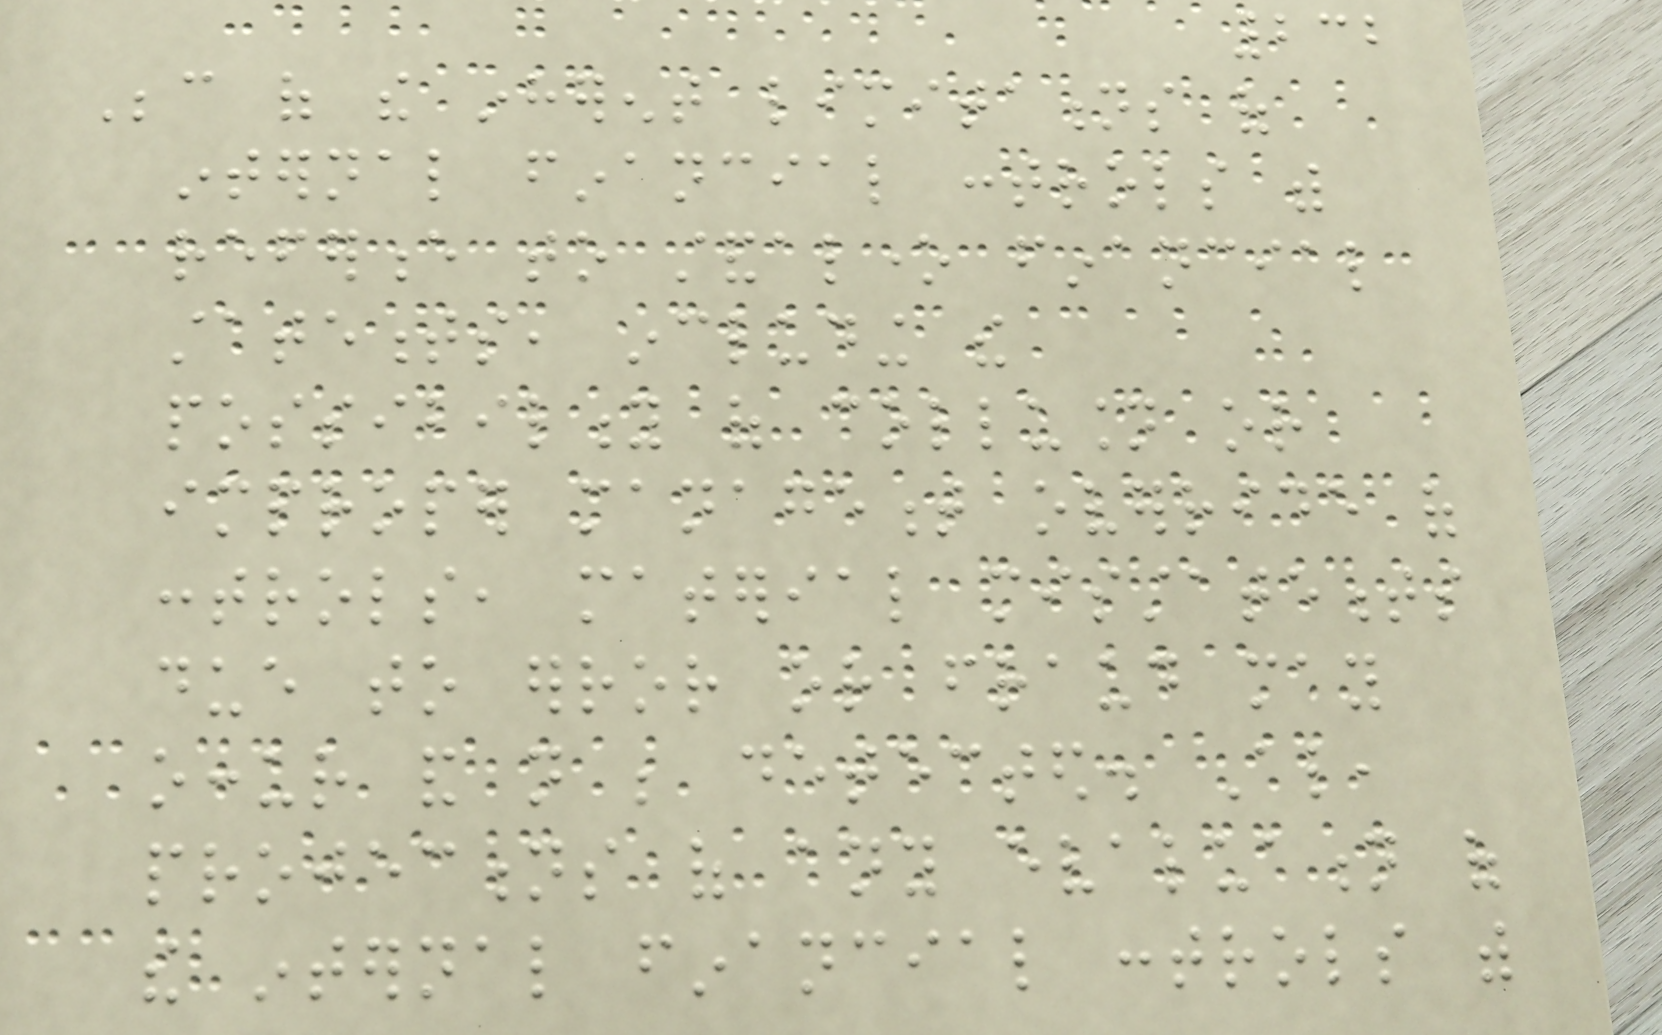232
Because of the inherent limitations of
internal financial controls with
reference to standalone financial
statements, including the
possibility of collusion or
improper management override of
controls, material misstatements
due to error or fraud may
occur and not be detected. Also,
projections of any evaluation of
the internal financial controls with
